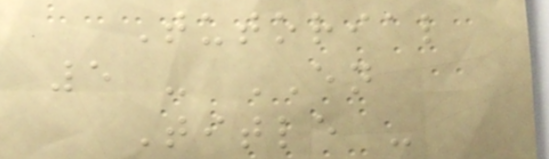Tutorial
5 - EN
Title -
